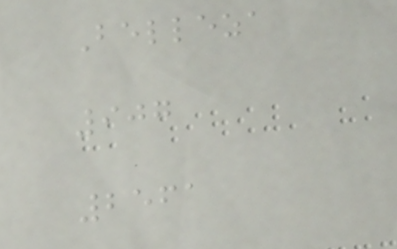Belleza
907
2561
